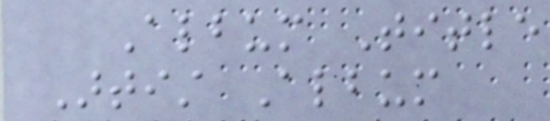Album Title
Artist Album
